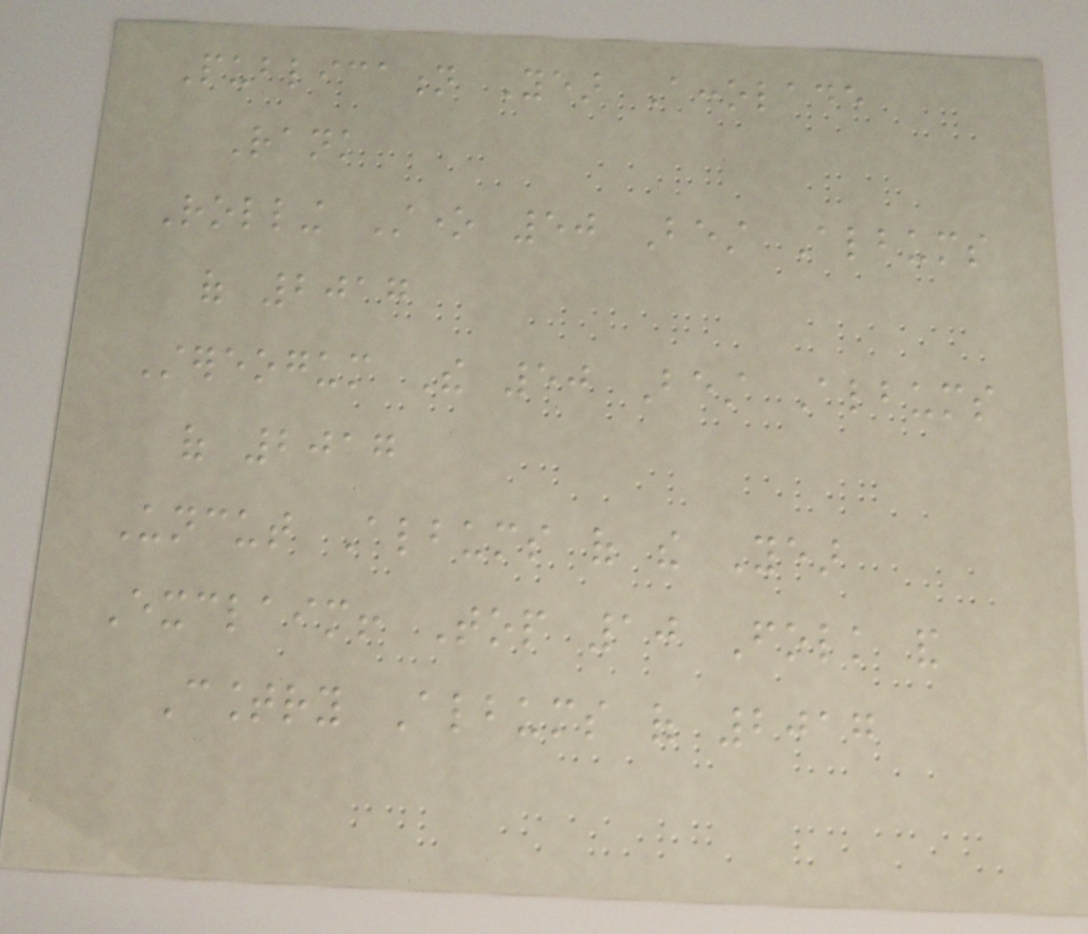Publication Year Accolade
Rank
Rolling Stone 50 Best Albums
of 2017
Stereogum The 50 Best Albums
of 2017
Uncut Albums of the Year
Exclaim! Top 10 Folk and
Country Albums of 2017
